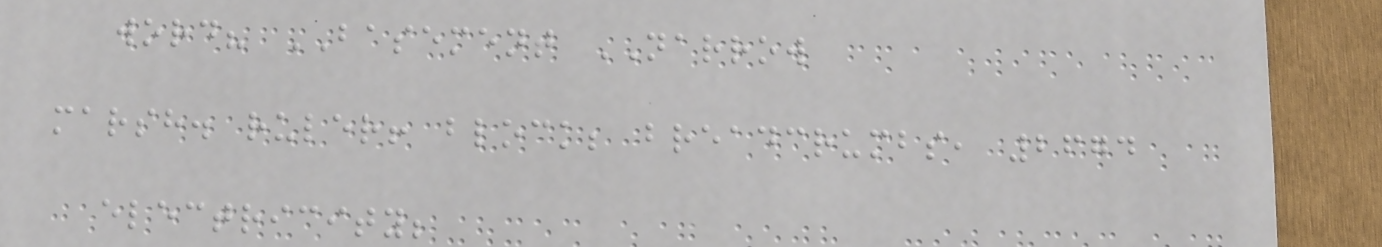word? BASEMENT NARROW
marsh. ruler! block; breadcrumbs, 2674
electricity;
